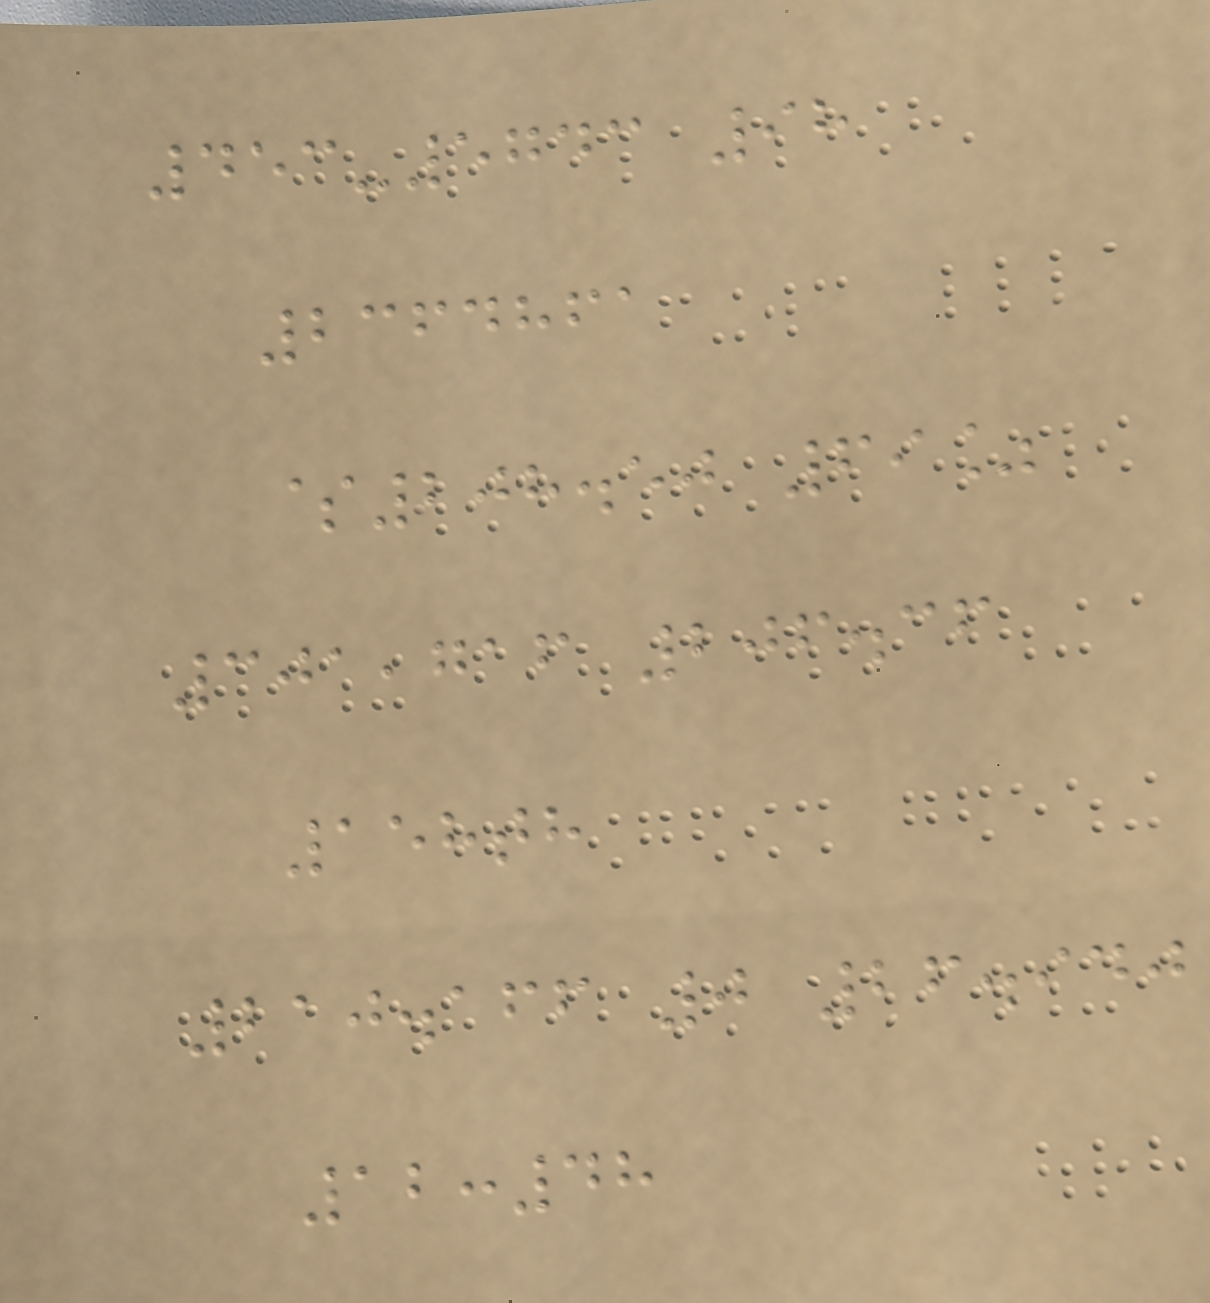453-5743 98
2364861
$208.50 69%
301,716 206.36
158th
210.166 0 26.940
12:48
